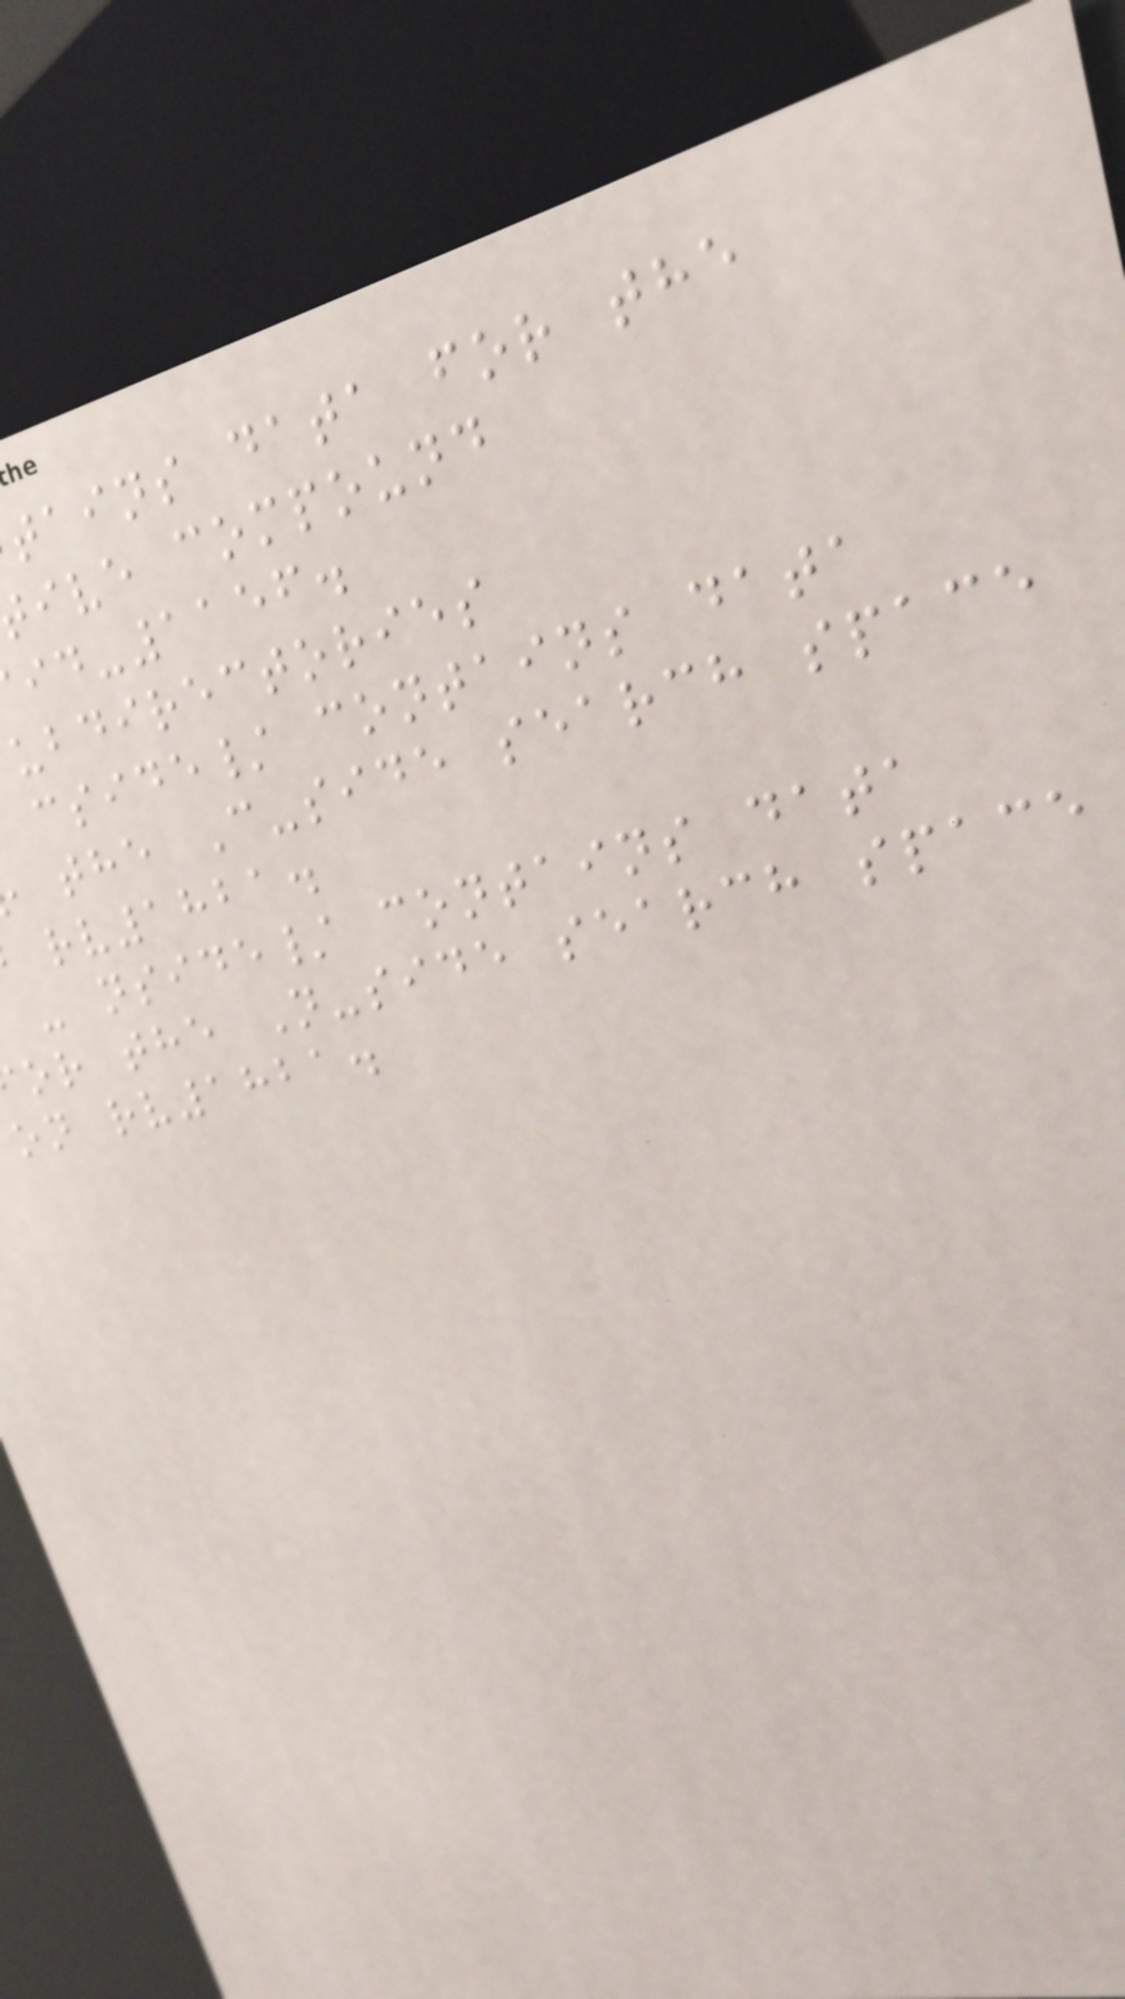tains data for the
ive compound
-1156.
ubdirectories
cside/ contains data
the C-side search space
rv1821.
- nside/ contains data
or the N-side search space
on rv1821.
